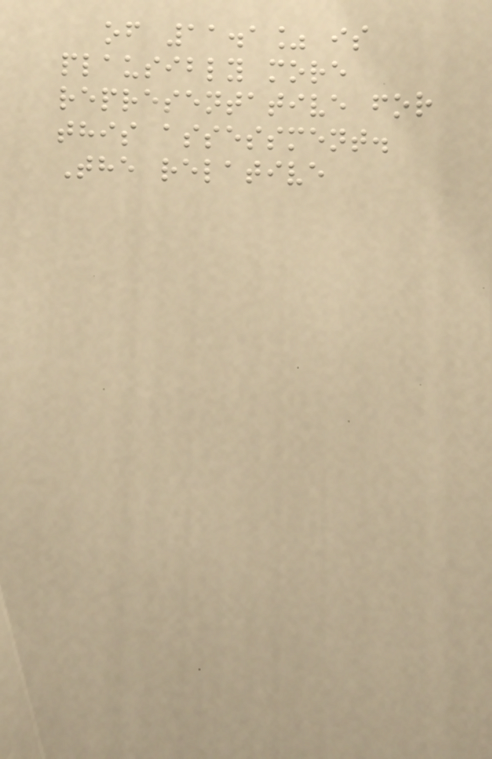of 11.1% is
plausibly more
representative for
this assessment.
The relative
